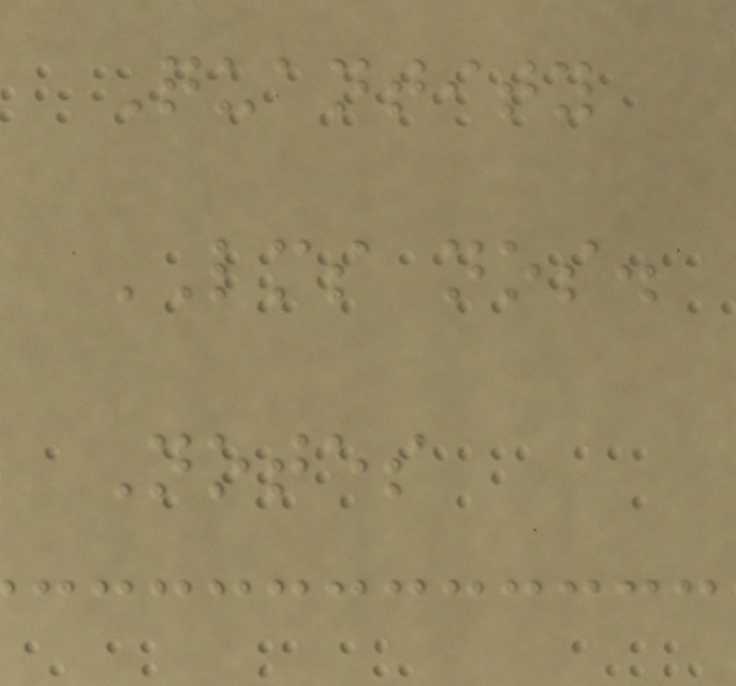Quantity
LMS nos.
Notes
